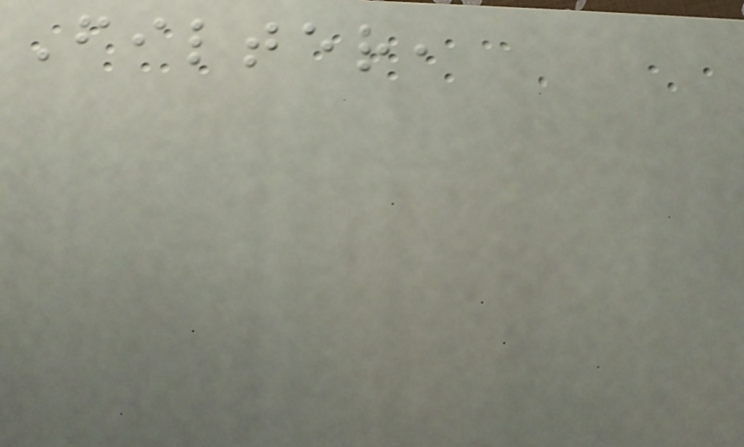Filter,
